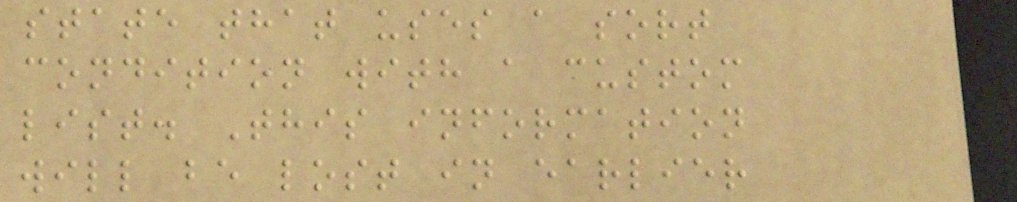state that uses a sort
condition with a custom
list. This information
will be lost in earlier
